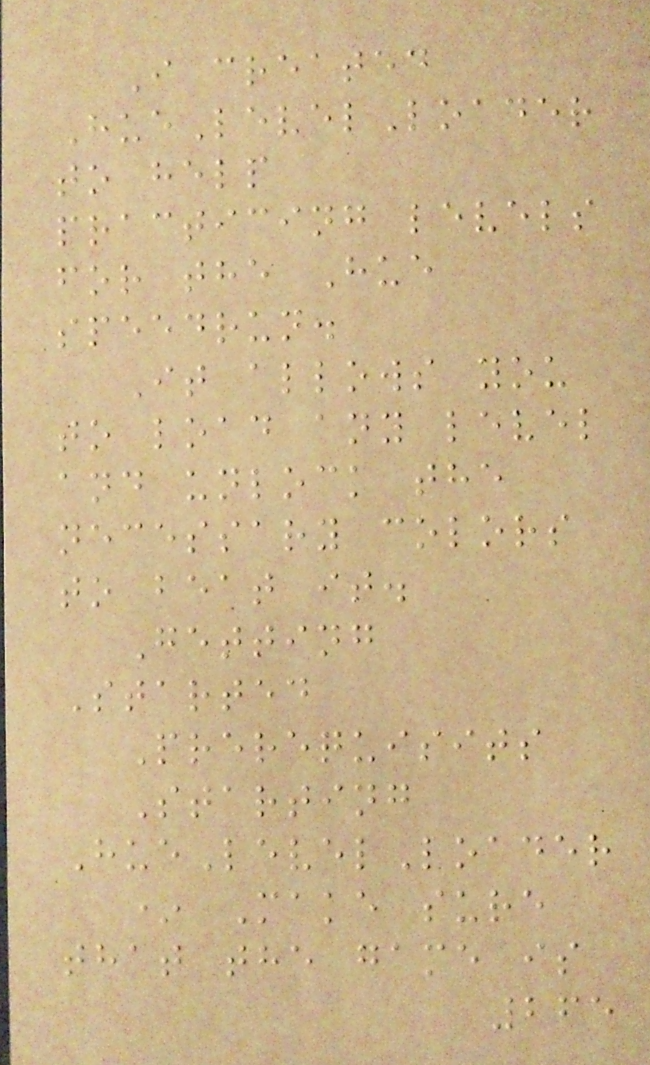I created
HueLevelLoader
to help
practicing levels
for the Hue
speedrun.
It allows you
to load any level
and unlock the
necessary colors
to beat it.
Getting
Started
Prerequisits
Starting
HueLevelLoader
* Make sure
that the game is
265
